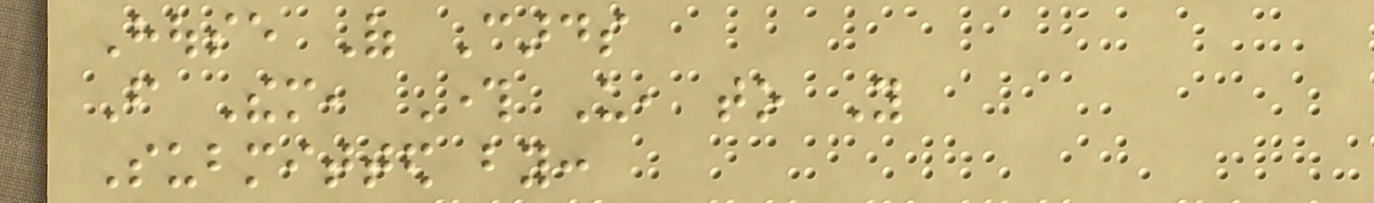House Of Cards
From Them, Through Us, to You
Submitted by:
